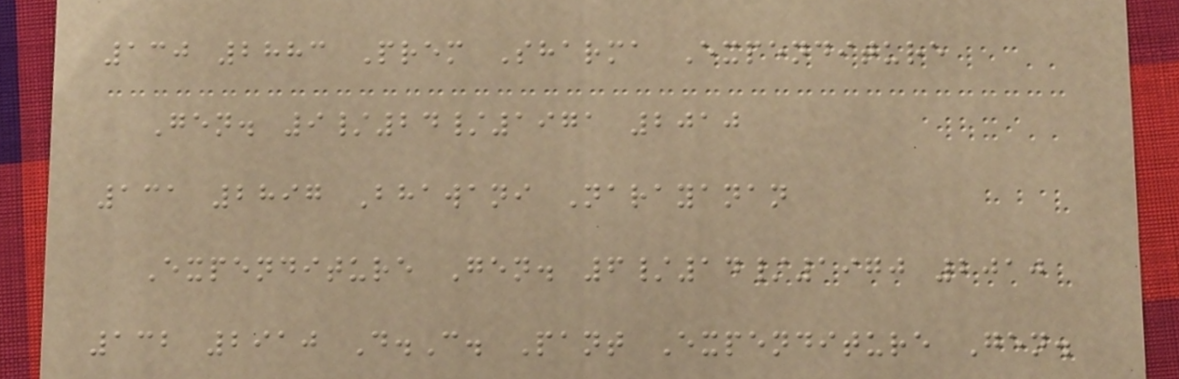130 2883 Prem Sharma Expenditure
Gen. 9/24/1971 2010
131 2897 Bhawani Narayanan
Expenditure Gen. 6/14/1970 2010
132 2910 D.C. Pant Expenditure Gen.
